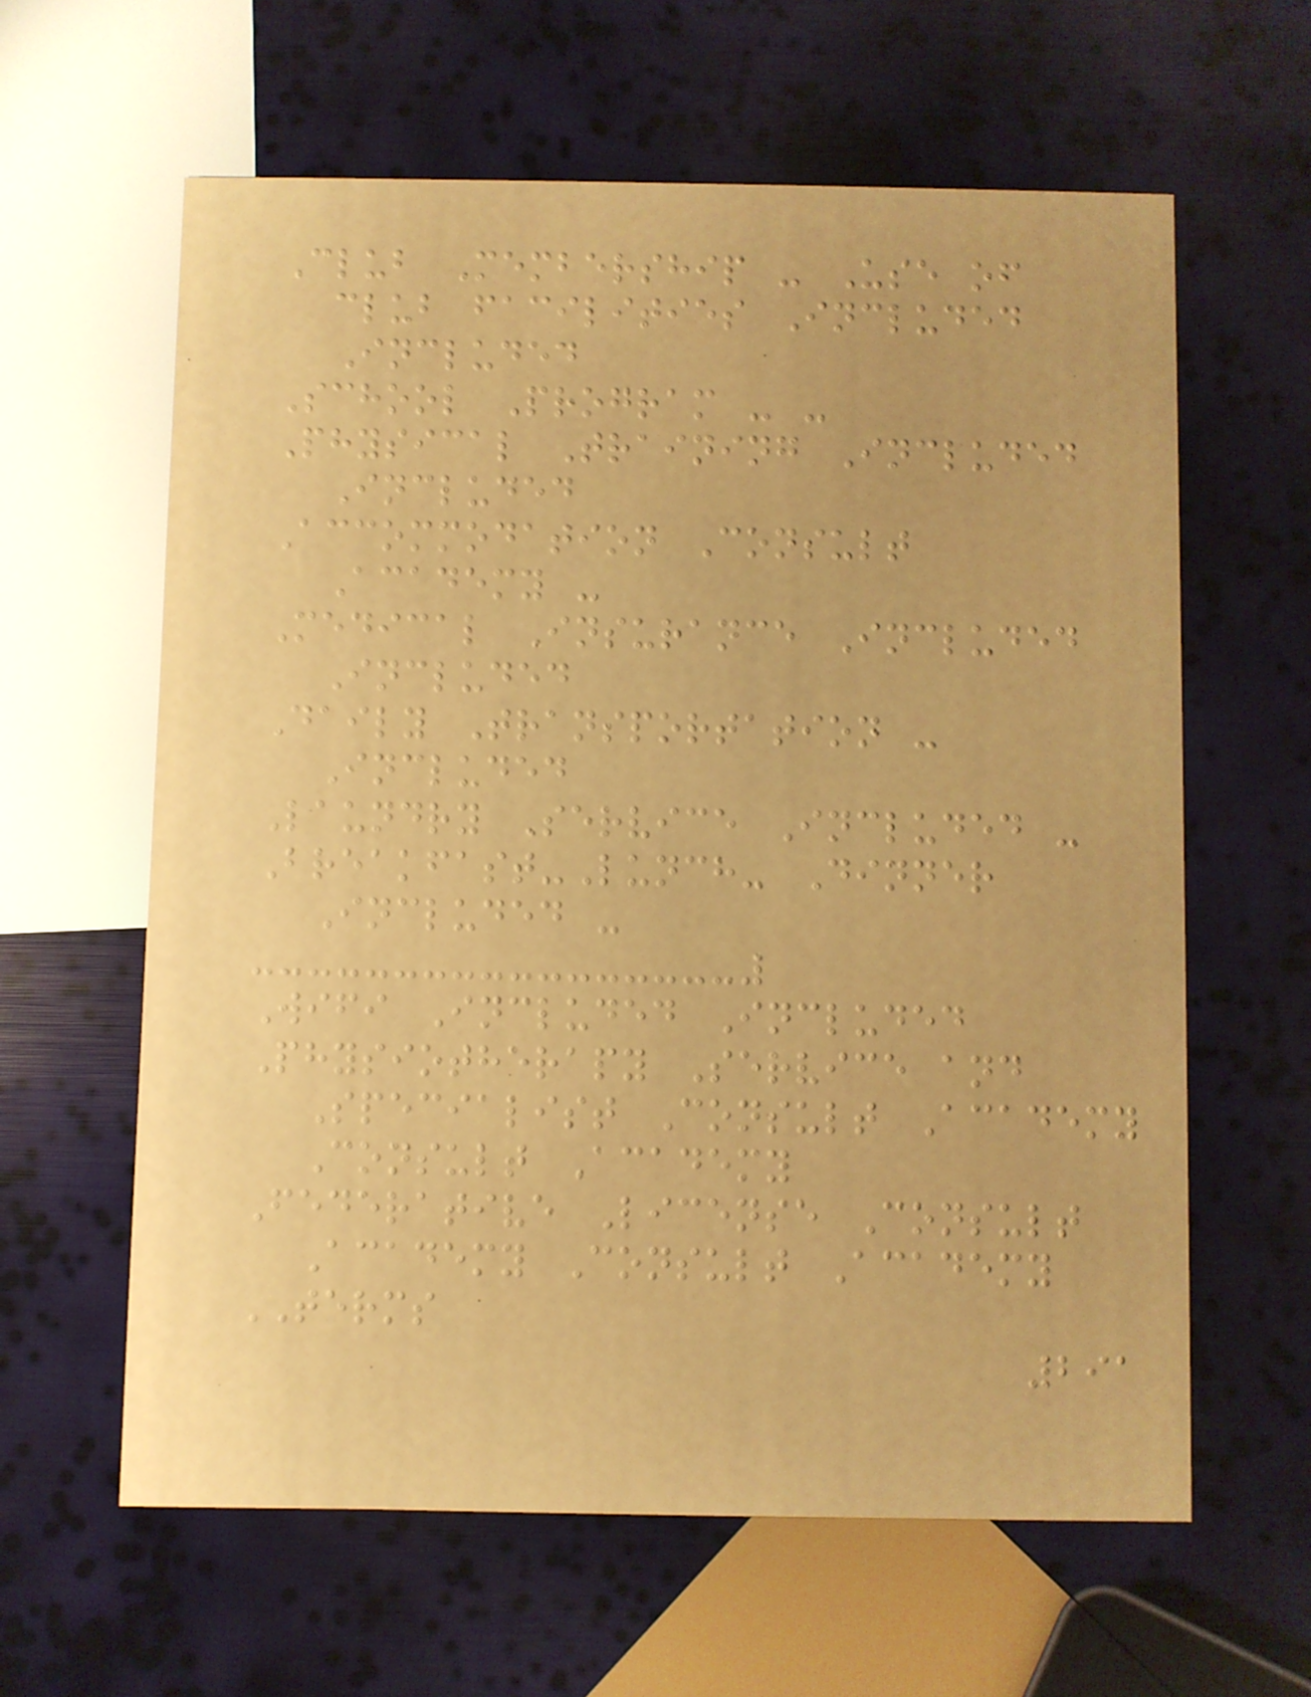Club Membership - Use of
club facilities Included
Included
School Program - -
Physical Training Included
Included
Accommodation Consult
Academy -
Medical Insurance Included
Included
Daily Transportation -
Included
Laundry Service Included -
Breakfast-Lunch- Dinner
Included -
Wifi Included Included
Physiotherapy Service and
Specialist Consult Academy
Consult Academy
Federative License Consult
Academy Consult Academy
TERMS
291
